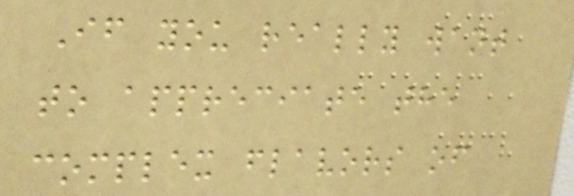If you really want
to appreciate the
complex flavors of
